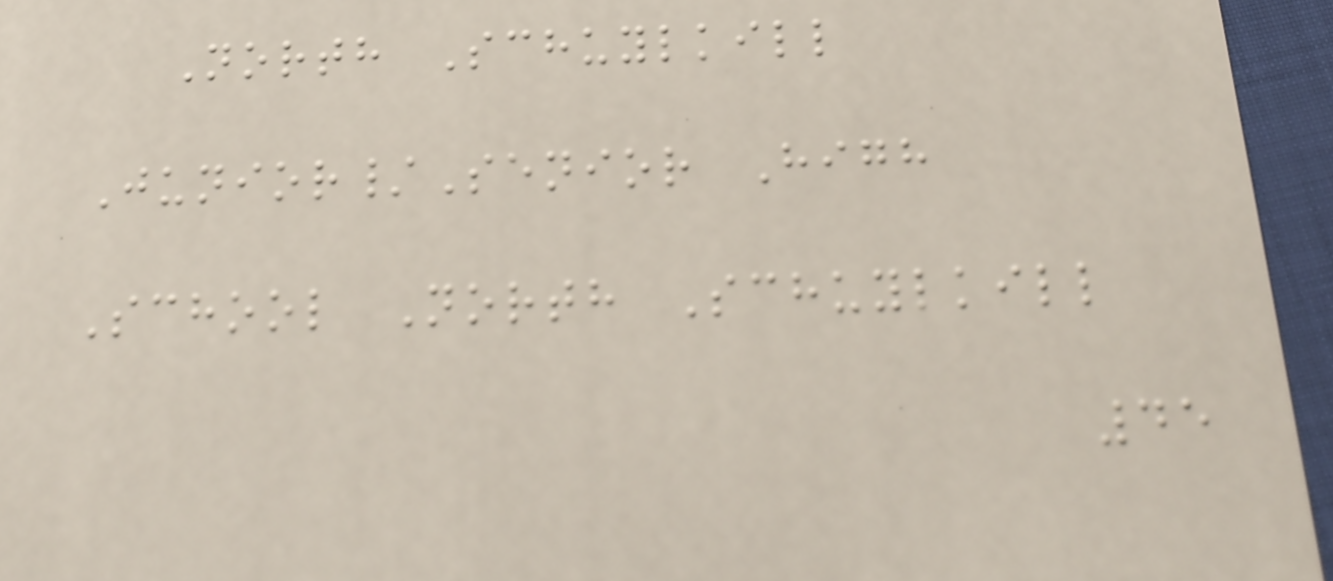North Schuylkill
Junior/Senior High
School North Schuylkill
45
